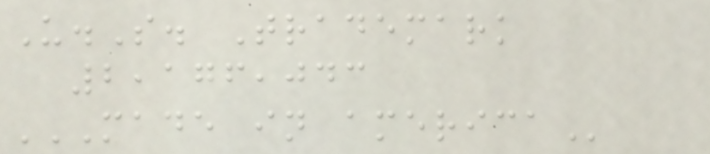U.S. Trademark
2,176,043
MADE IN AMERICA
